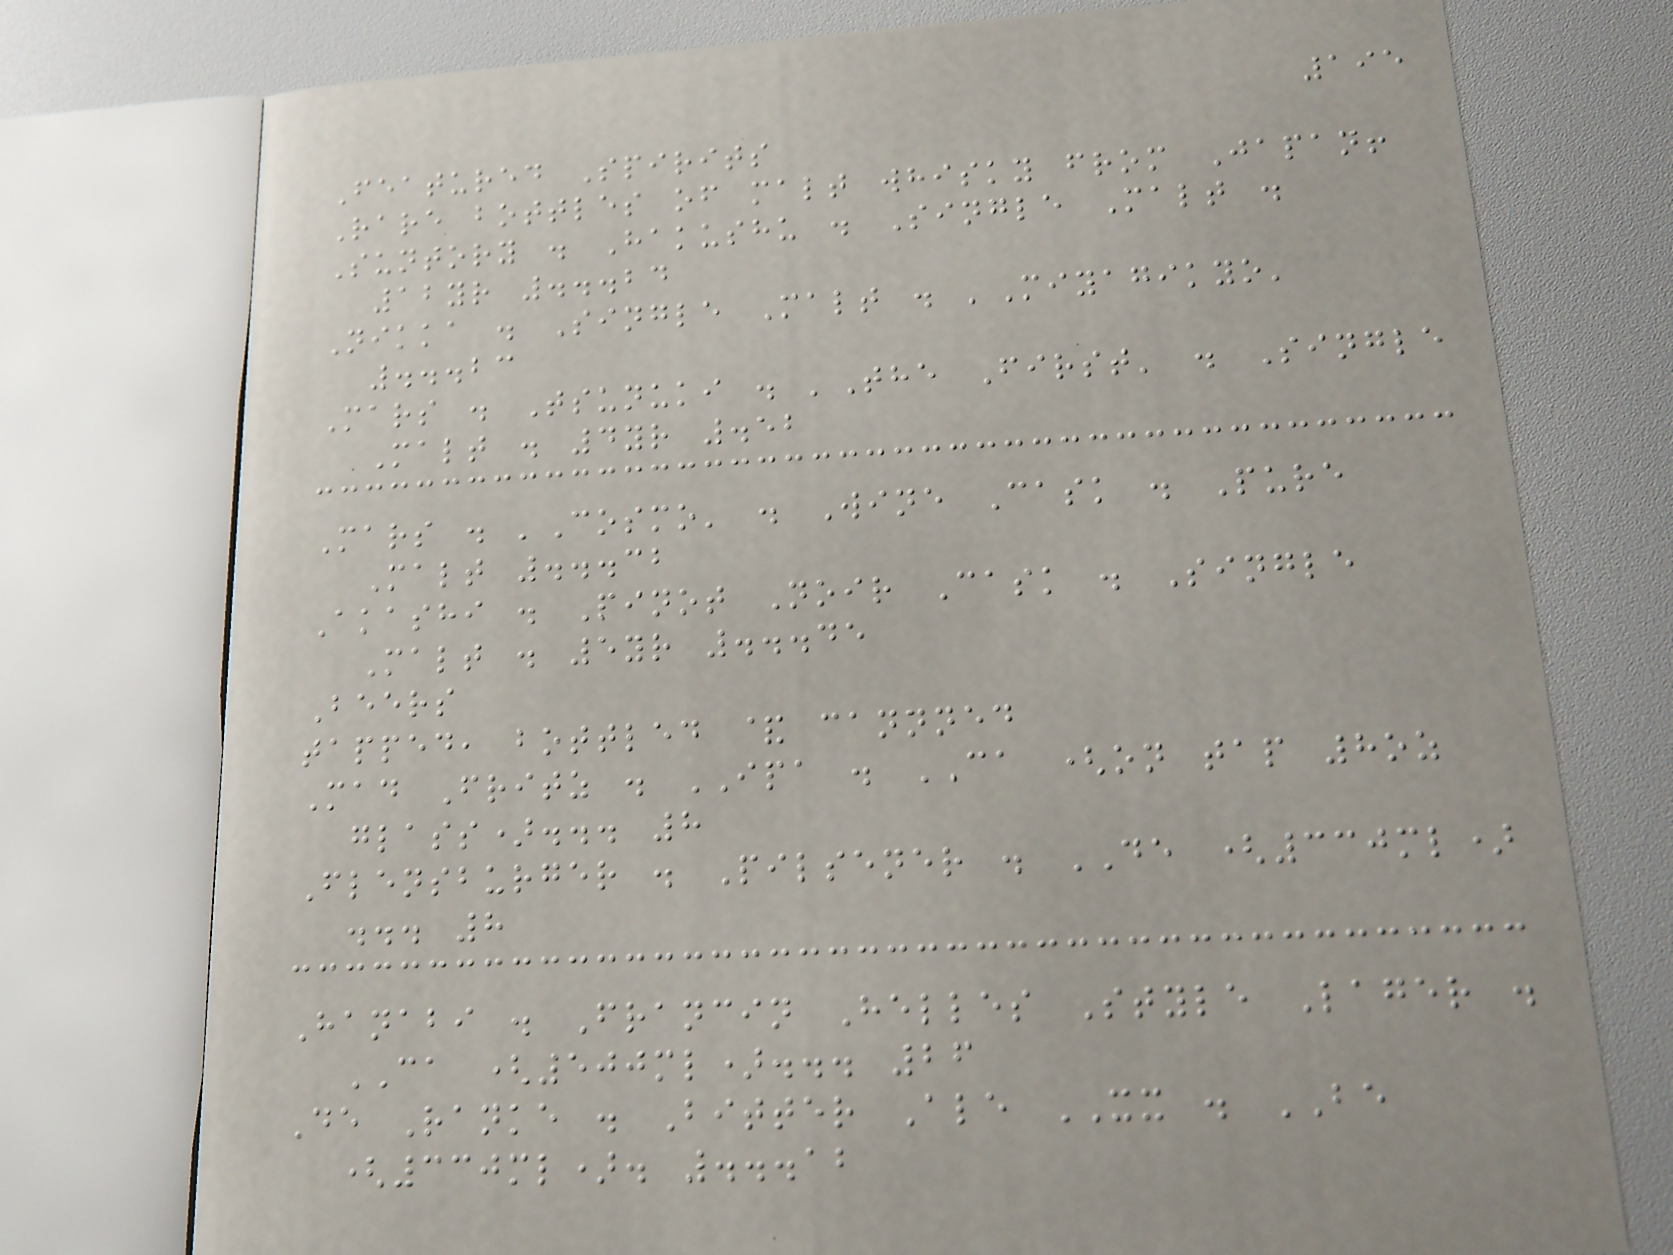195
Featured Spirits
Rare bottles of malt whisky from Japan!
Suntory . Hakushu . Single Malt .
12yr ...24
Nikka . Single Malt . 'Miyagikyo'
...23
Mars . Tsunuki . 'The First' . Single
Malt . 4yr .52
Mars . 'Cosmo' . Wine Cask . Pure
Malt ...32
Akashi . Pinot Noir Cask . Single
Malt . 5yr ...45
Beers
tapped, bottled & cannned
Mad Fritz . IPA . CA (on tap 8oz
glass)... 8
Flensburger . Pilsener . DE (330ml)
... 8
Hanabi . Francin Helles Style Lager .
CA (500ml)... 26
De Ranke . Bitter Ale XX . BE
(330ml). ...12
